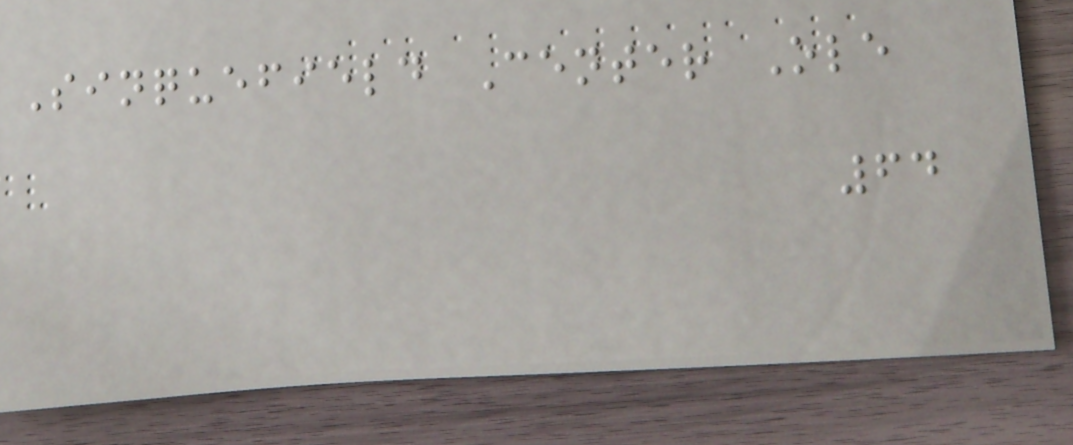Sinquefield Center Ole
64
